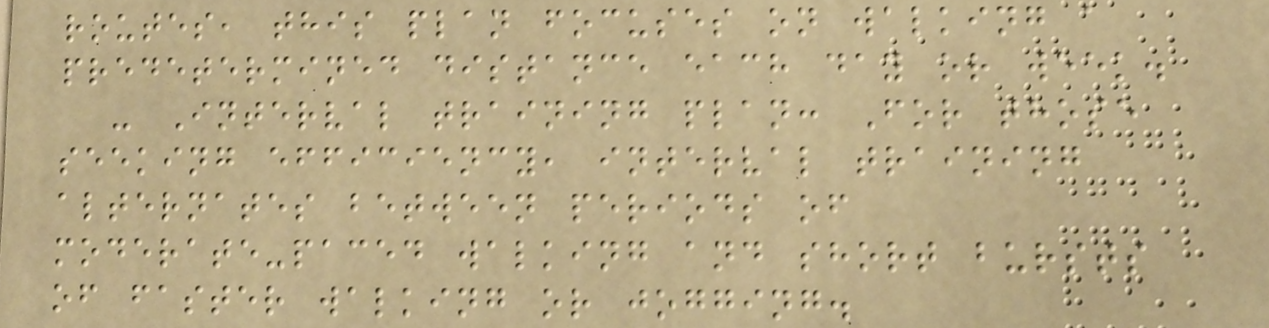routes, this plan focuses on walking a
predetermined distance each day or week.
- Interval training plan: For those
seeking efficiency, interval training
alternates between periods of
moderate-paced walking and short bursts
of faster walking or jogging.
